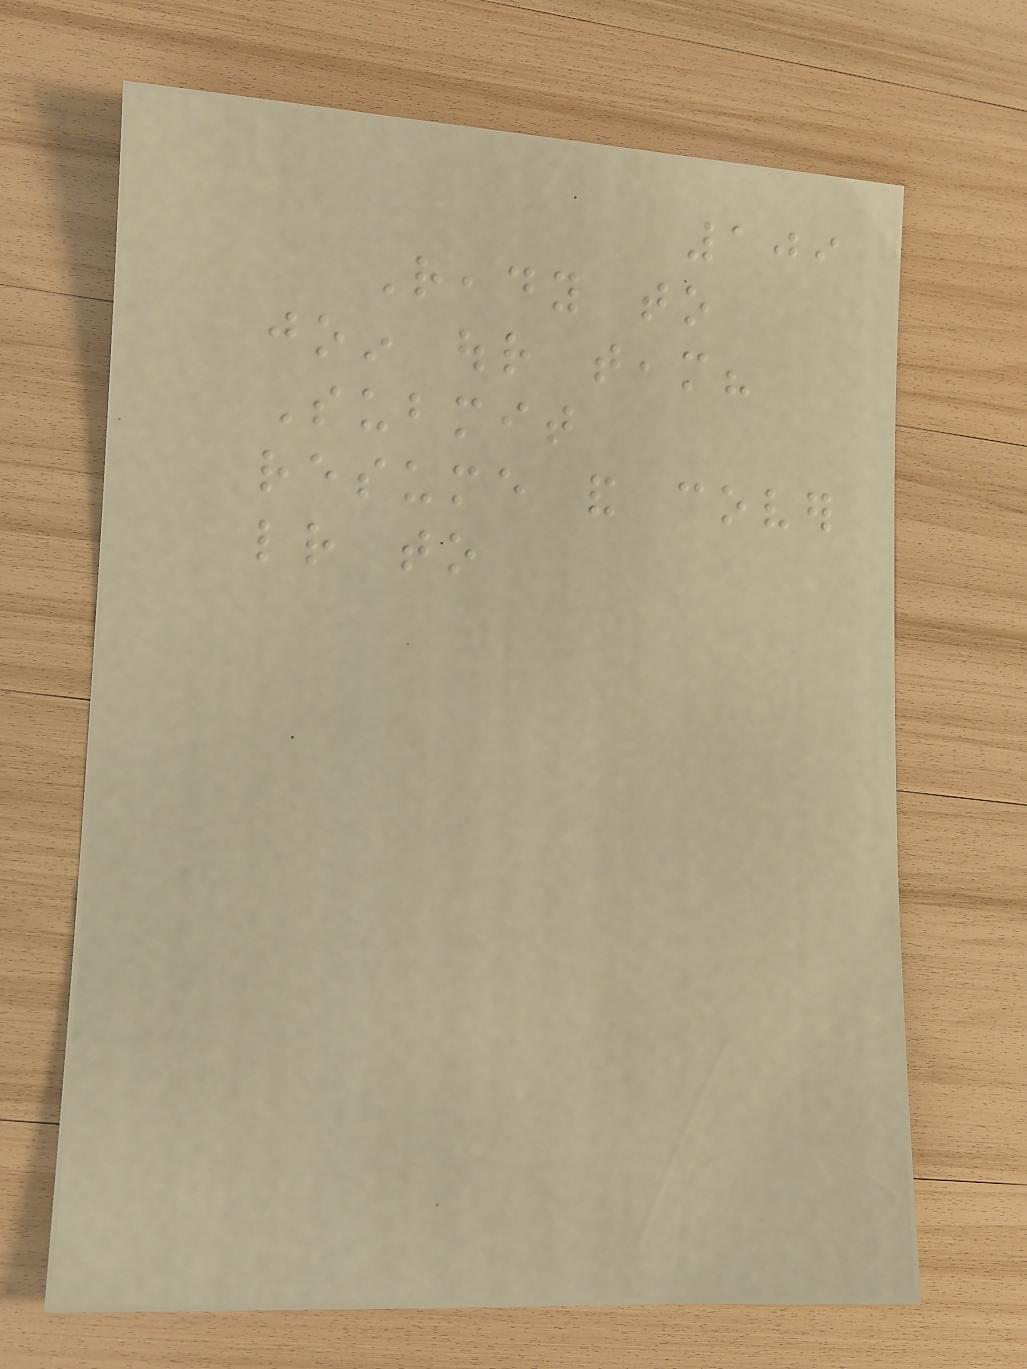109
Ready to
join our team?
Submit
resume and cover
letter to
